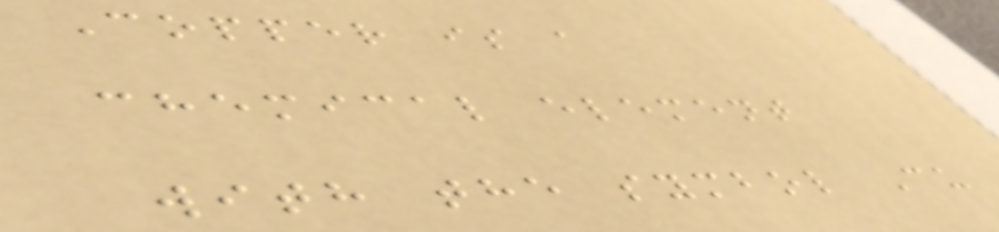Copper is a
chemical element
with the symbol Cu
